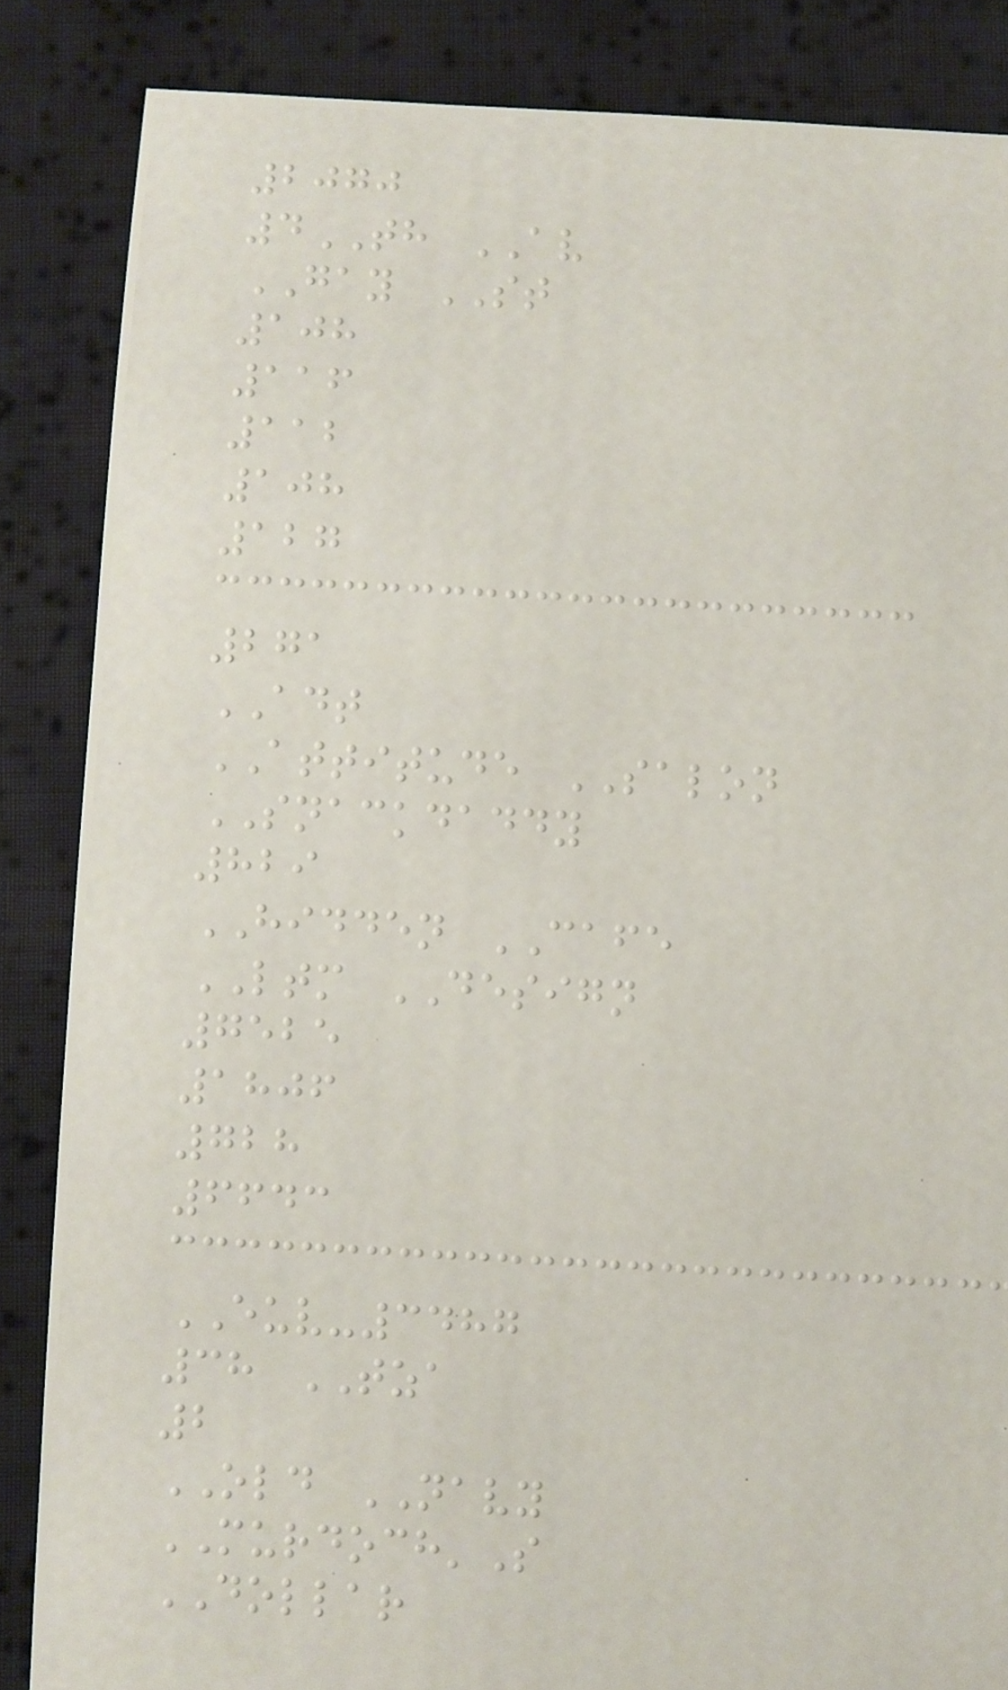2070
4TH AV
GAY ST
108
116
112
108
127
271
ADT
ATTITUDE SALON
SNACKDADDY
829
HIDDEN CAFE
LTM DESIGN
7525
1806
728
6643
EUV-3487
38 TZA
2
OLD NAVY
MURDOCH'S
DOLLAR
